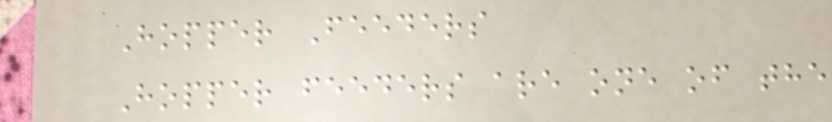Hopper Feeders
Hopper feeders are one of the
